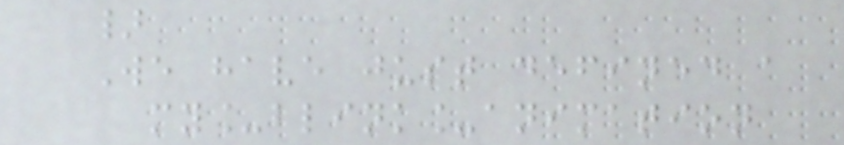}
We have just defined a
my_blink_animation
